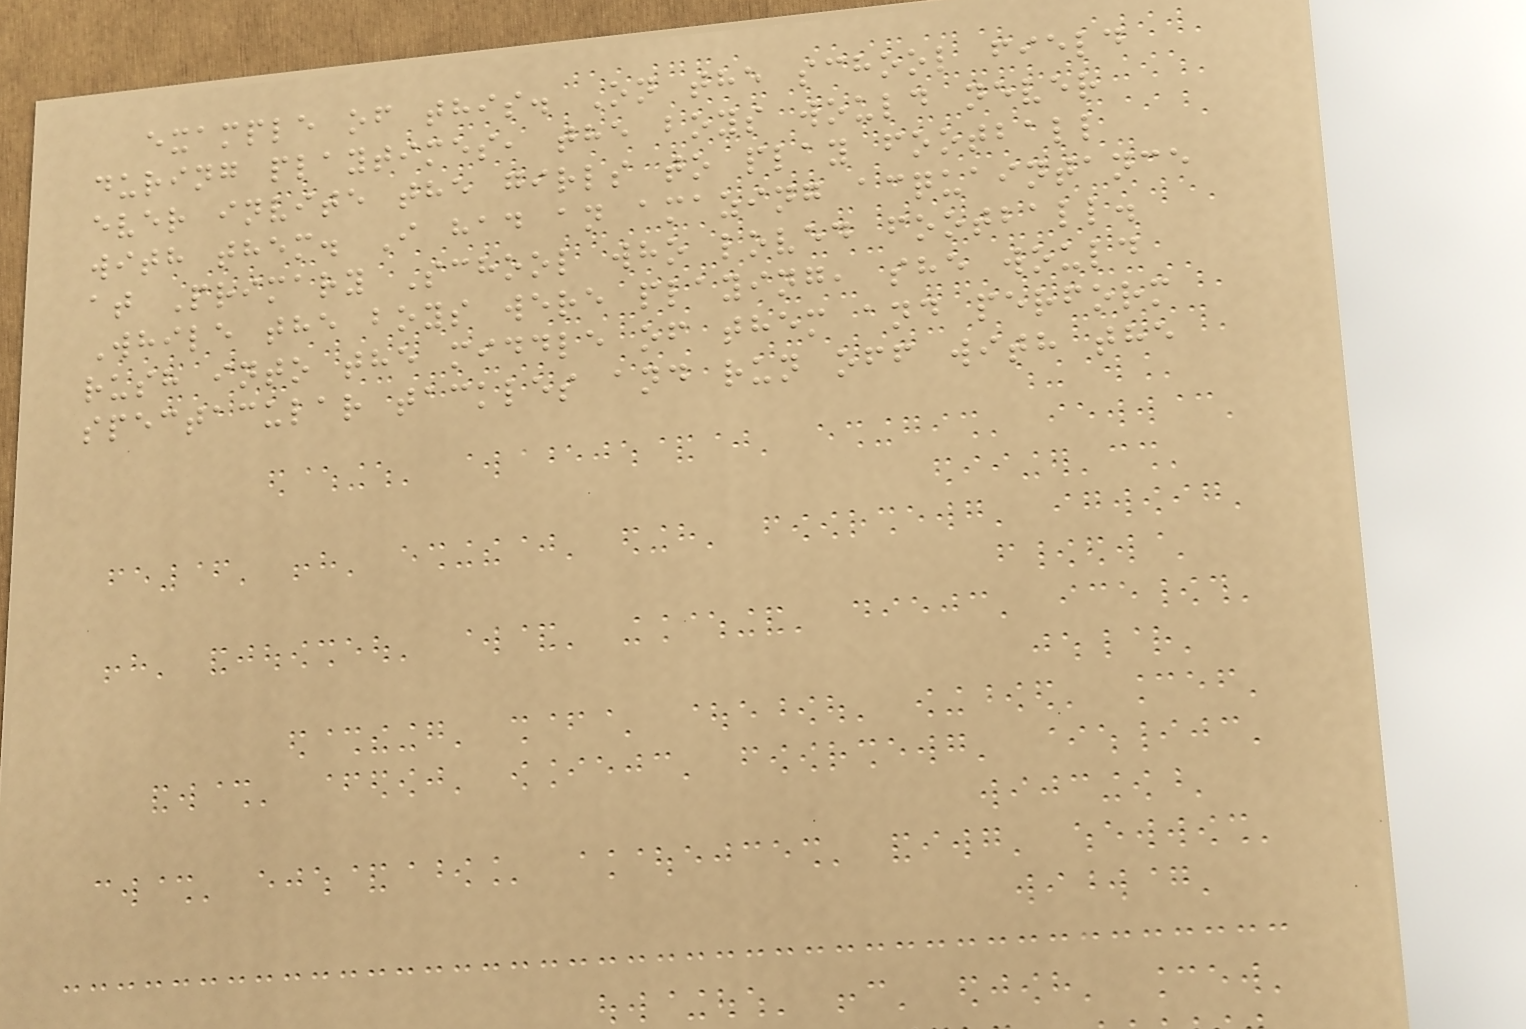example of this. On the school field
during playtimes, the boys would never
ever invite the girls to play football
with them. I had an amazing acquaintance
at Primary School who loved football.
While the boys were playing, she would
rush into the middle of them and perform
spectacular tackles and run off with the
